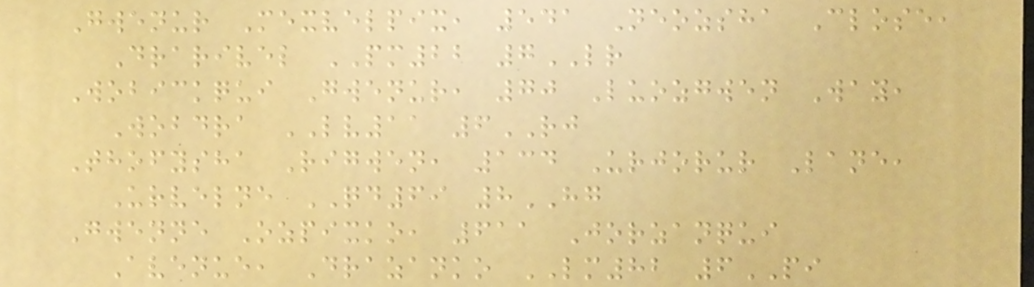Gwenur Mexvelpix, 541 Neozsha Close,
Drarivel PM22 7LR
Wobickqui Gwenur, 70 Luozgwen Way,
Wobdra LV11 6RJ
Thofysha Rigwen, 134 Urjorur Lane,
Urvelne QD69 8HG
Gwenne Ozpixko, 611 Jorzanqui
Avenue, Drazanko LM82 6PI
